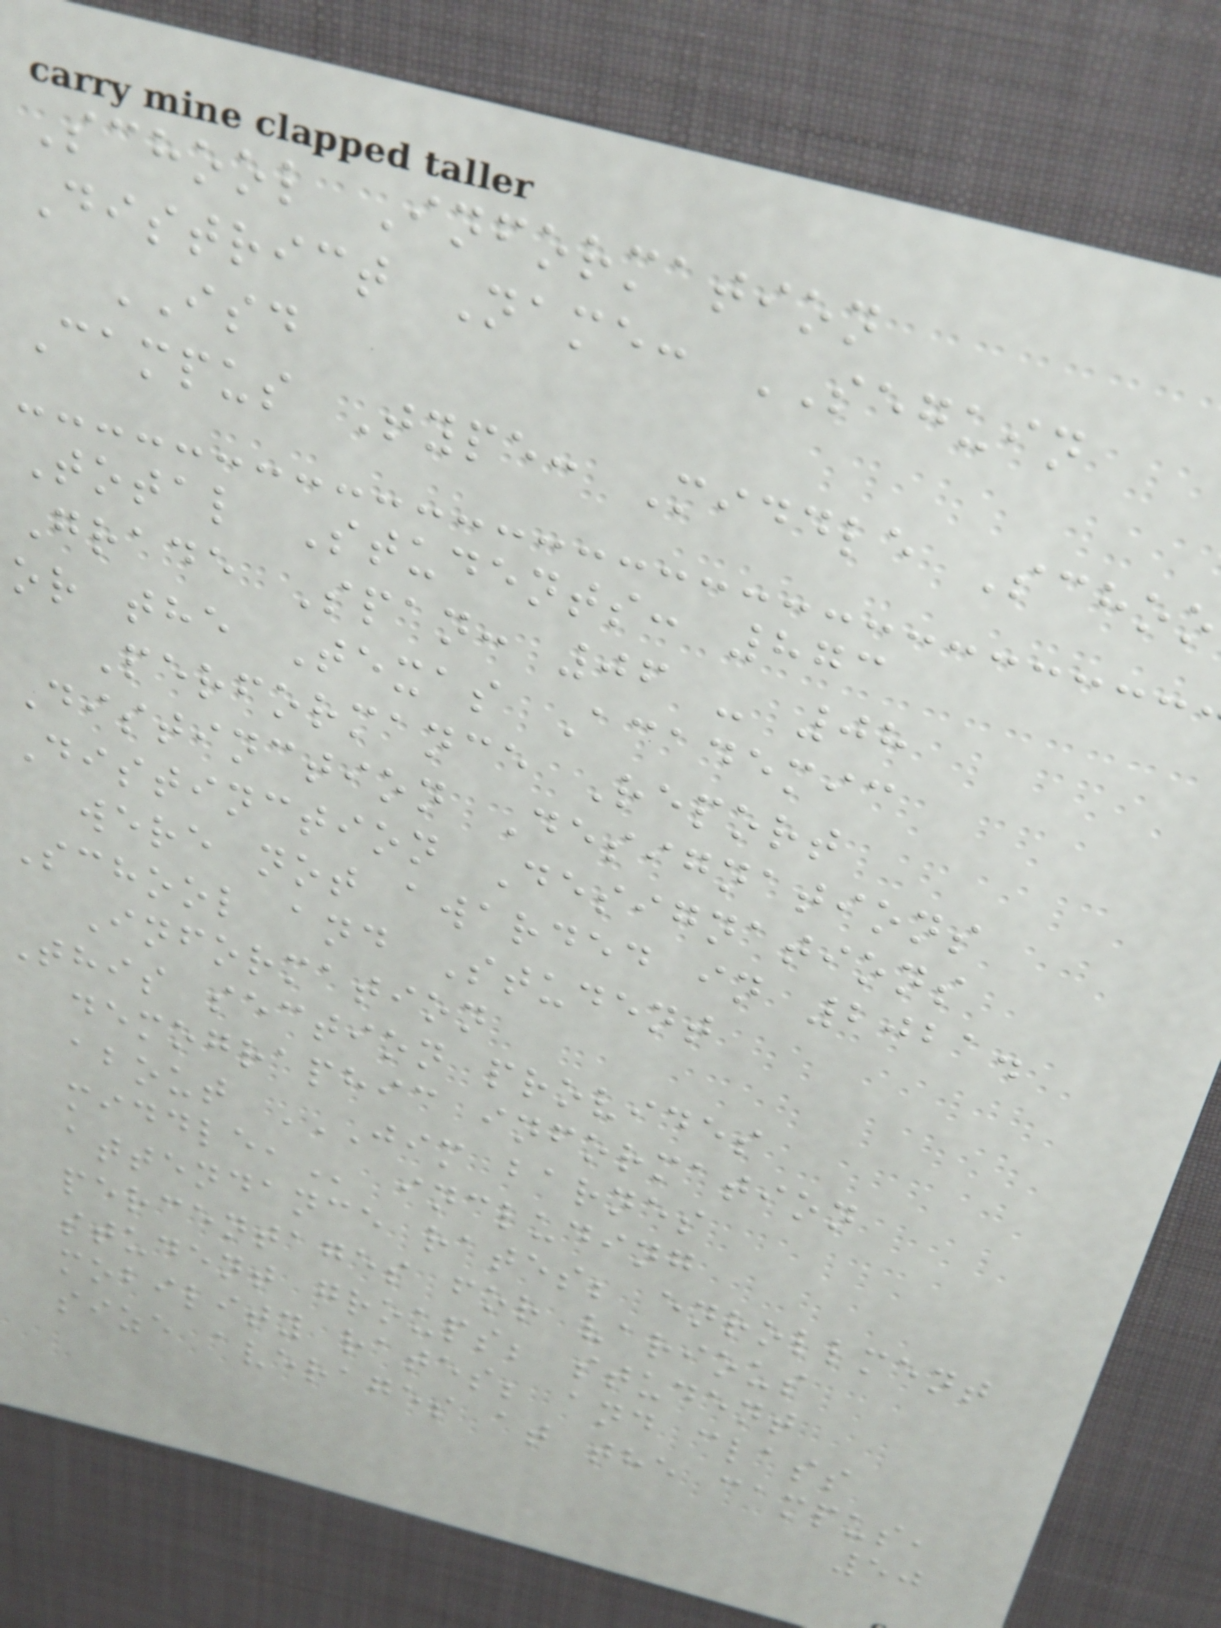School Information
District Name: SEGUIN
ISD
Campus Type: Middle Schoo
Total Students: 873
Grade Span: 06 - 08
or the Texas Academic
Performance Report
Distinction Designations
Distinction Designations
were not awarded in 2021.
School and Student
Information
This section provides
demographic information
about JIM BARNES
including
attendance rates; enrollment
percentages for various
student groups; student
mobility rates; and class
size averages at the campus,
50
